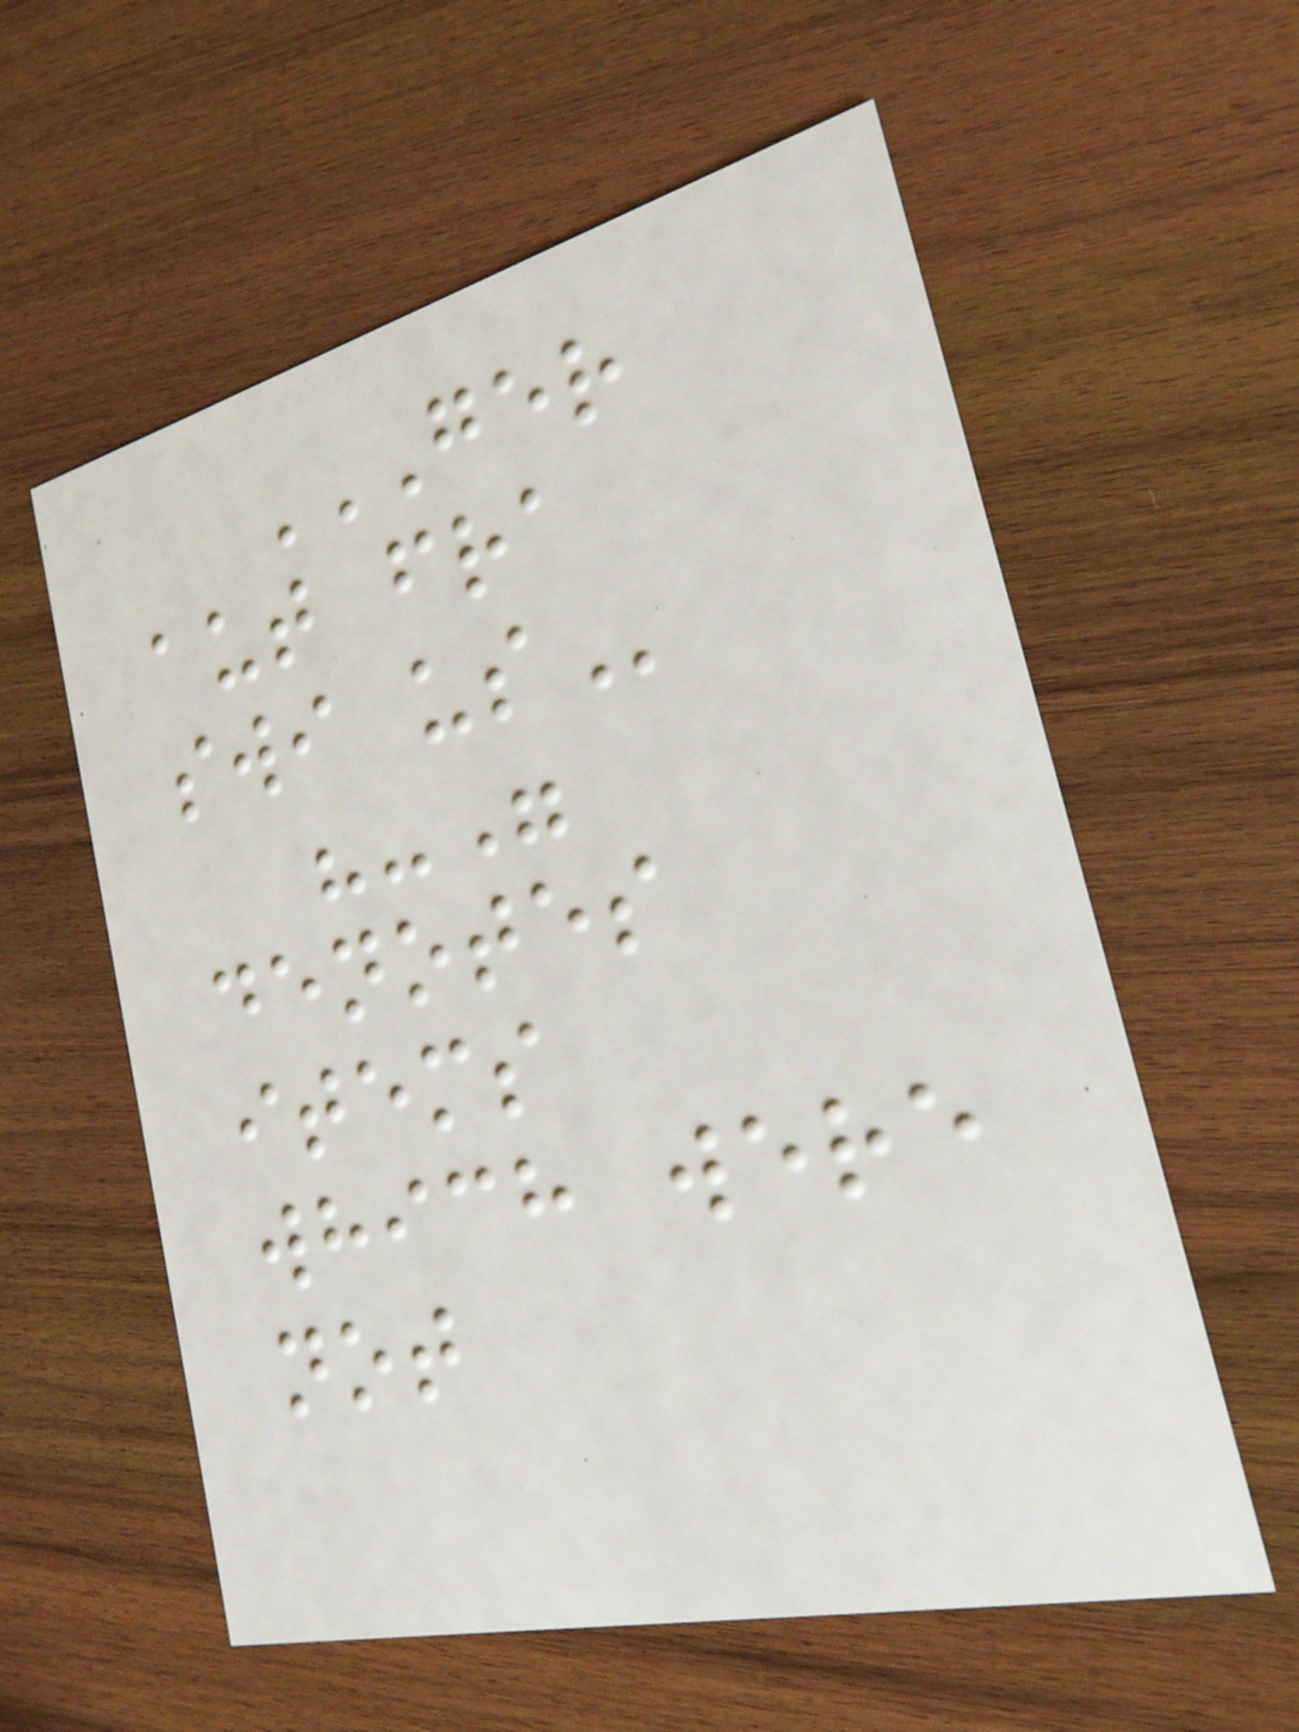GER
AUT FRA
SWI US
"-"
denotes
items
which were
not
